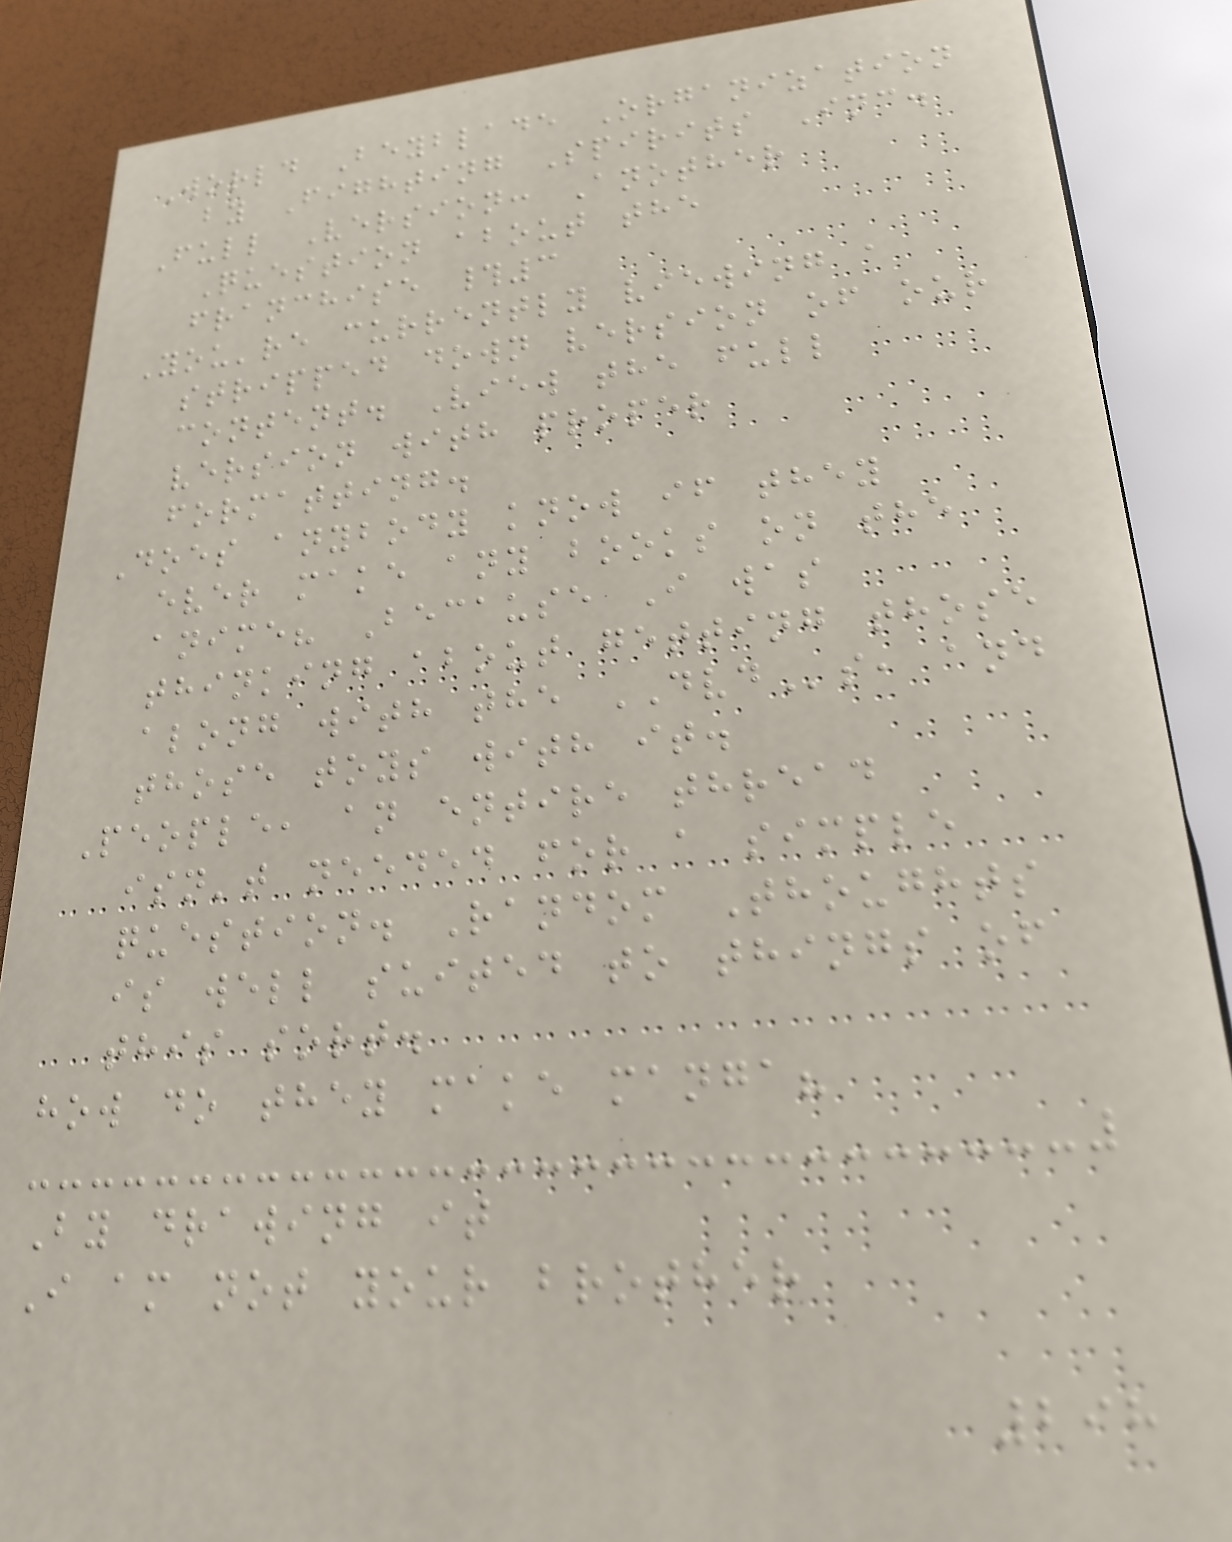World Beyblade Organization
by Fighting Spirits Inc.
Full Version: Another
Question about the
franchise #3
You're currently viewing a
stripped down version of our
content. View the full
version with proper
formatting.
Does anybody know if they
ever make any books on the
anime? Because I was
thinking about getting those
along with the DVDs, and
those toys with it.
People, an entire thread
isn't needed for a simple
question. Random Thoughts
is well suited to things of
this sort.
how do they make manga?
By drawing it
I am not your brother
298
